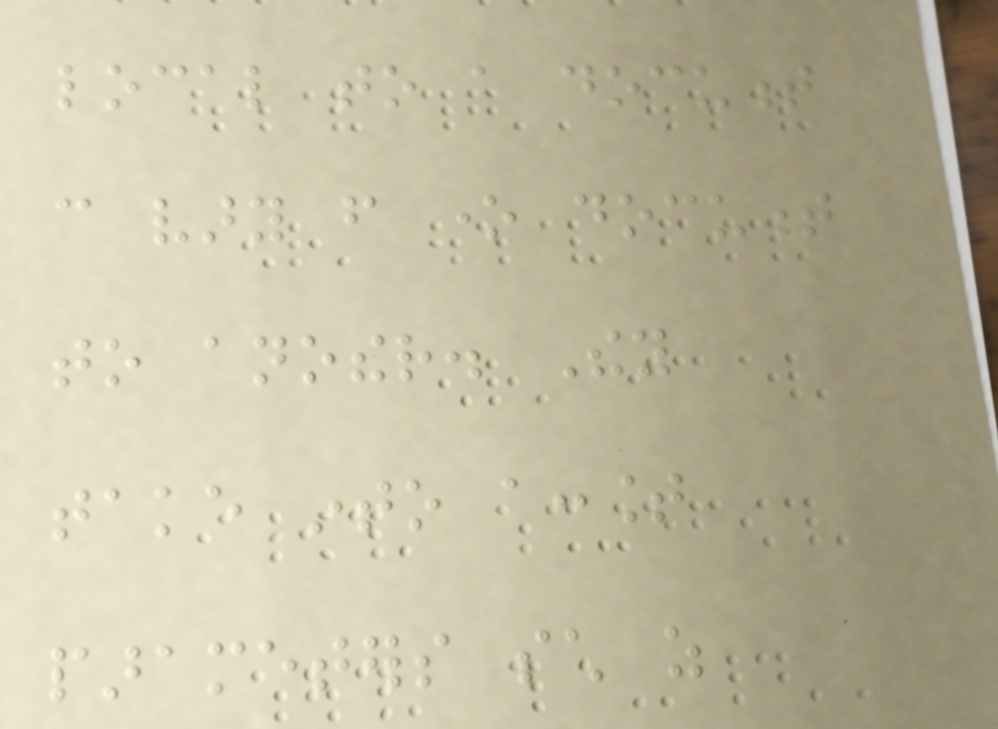local to a document
can vary from one document
to another. They
take into account
parameters such as
